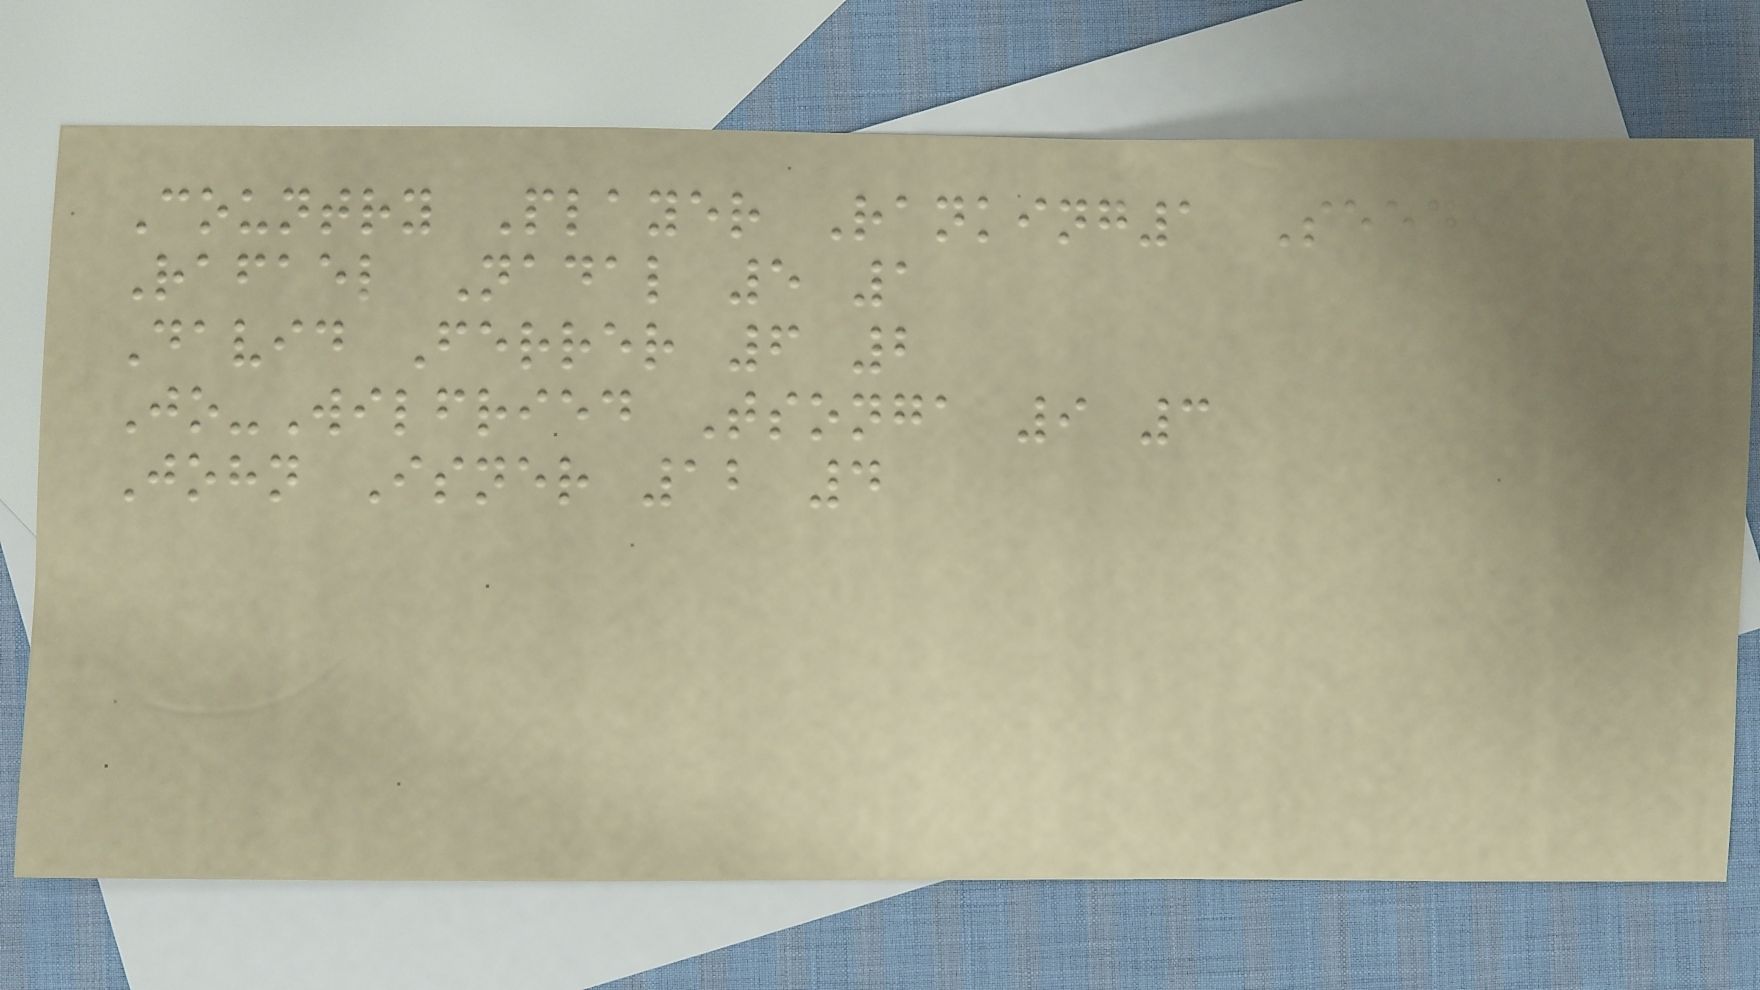Country Player Ranking1 Seed
Rafael Nadal 5 1
David Ferrer 6 2
Jo-Wilfried Tsonga 9 3
John Isner 12 4
